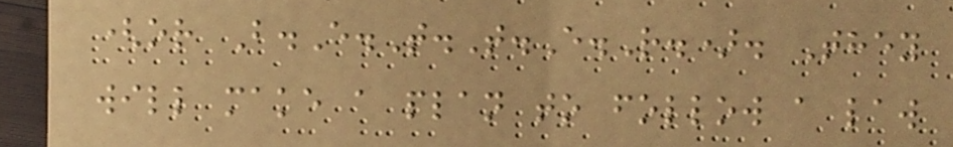(or B.E.T.T.E.R.). They
will make a plan to follow a law
